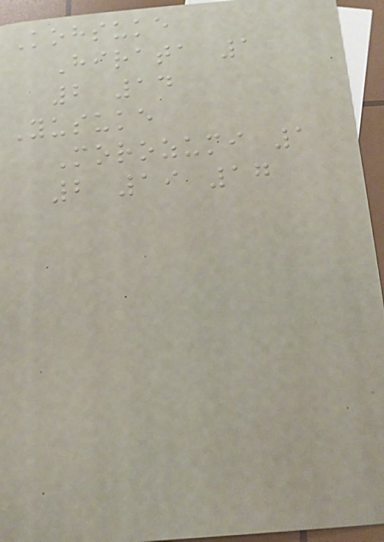Kohsuke
Hirata 1
2 14
Yusuke
Morozumi 1
2 19 17
